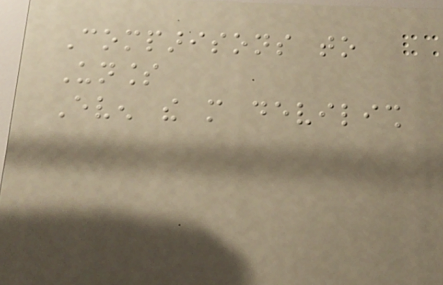Comparisons to
Unless
Even the more devilish
